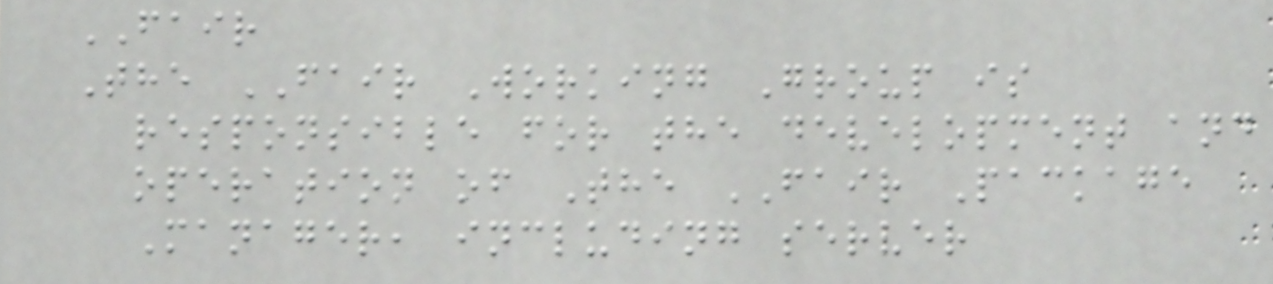FAIR
The FAIR Working Group is
responsible for the development and
operation of The FAIR Package
Manager, including server
